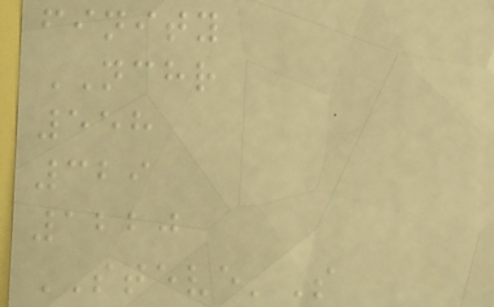finity
NCHR
558
329
1220
STEVE'S
